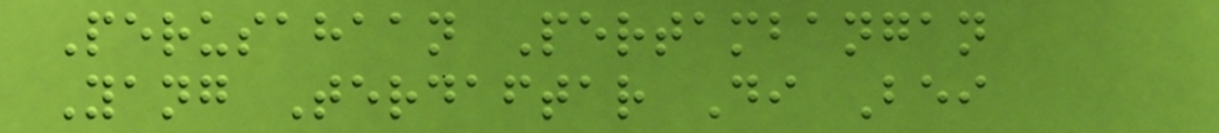Perusahaan Pertambangan
Yang Terdaftar Di Bei
